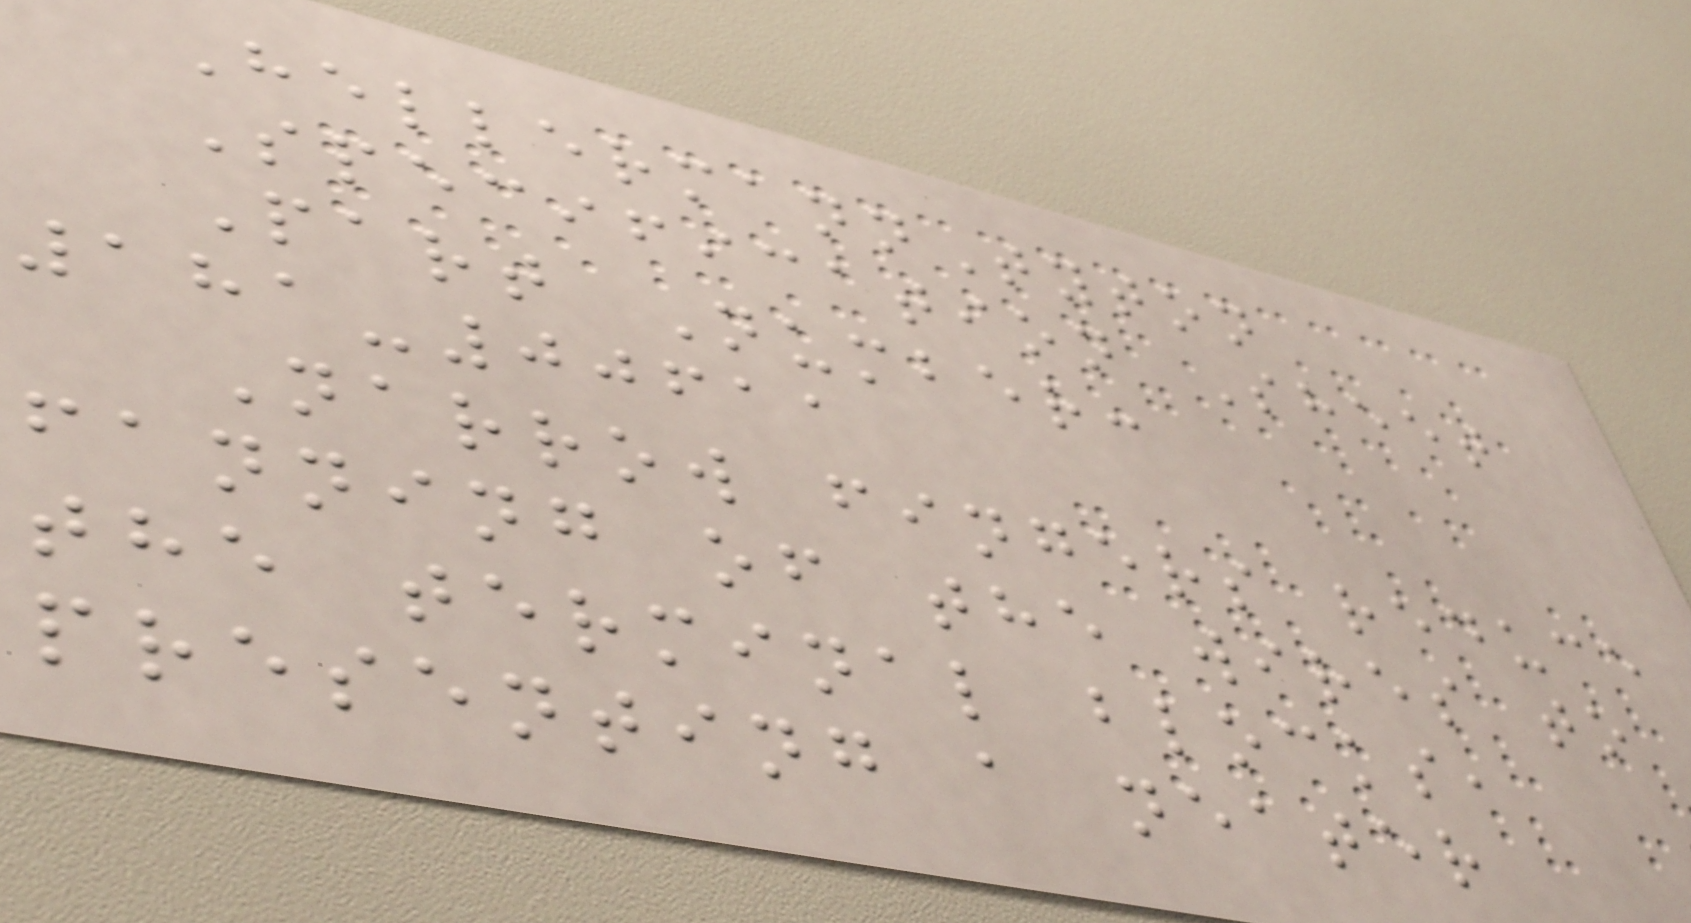HellermannTyton
Specification Sheet
Part Number:
181-00611
Narrow fingers reduce
fanning of the wires to
the terminal blocks,
presenting a neater
